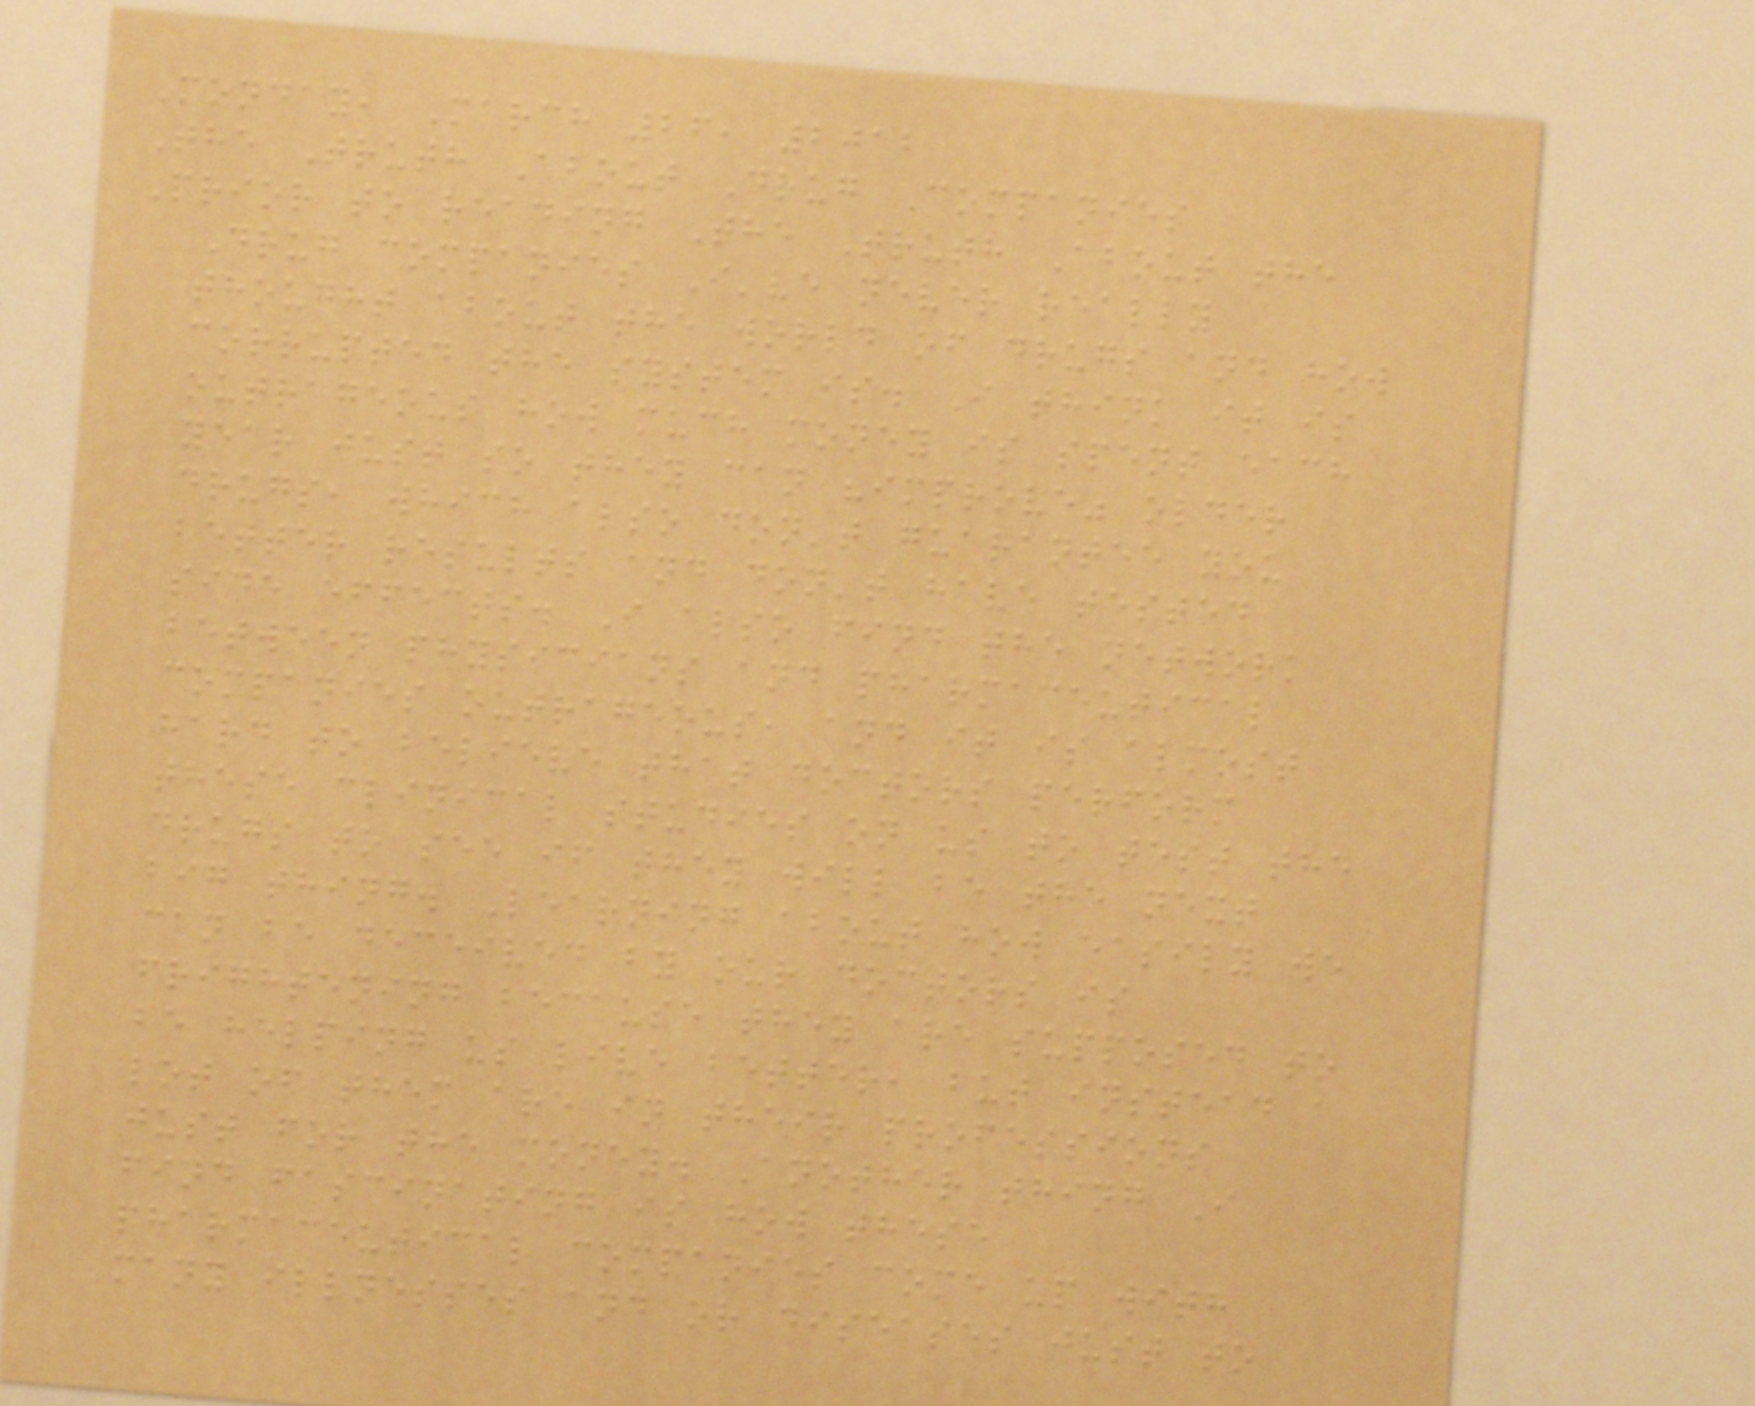Monday, March 26, 2012
The Truth About Drug Companies
Prior to reading The Truth About the
Drug companies I've never really
thought about the world of drugs and how
corrupted the system is. I think it is
outrageous how much money is spent each
year just so they can "improve" older
drugs, which also don't guarantee you
better results and don't have tested
side effects. I also find the network
between physicians and pharmaceutical
companies outrageous, and it is almost
hard to believe that doctors perform
these clinical studies on us to test the
drugs to see if they will be the next
big thing. Learning about how easily we
can be deceived by our doctors is
frightening because they are supposed to
be helping us live better, but instead a
lot of them are in their professions
just for the money. Another thing I
find fascinating is how these
pharmaceutical companies come up with
many illnesses and or diseases just to
